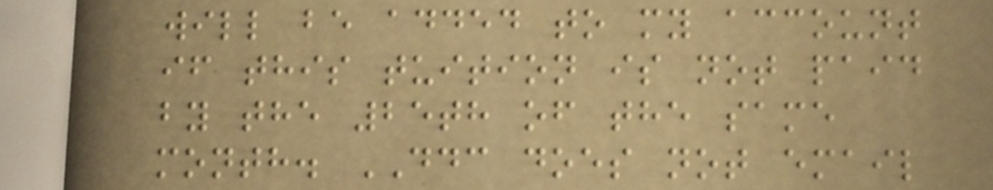will be added to my account
if this tuition is not paid
by the 25th of the same
month. DDC does not email
